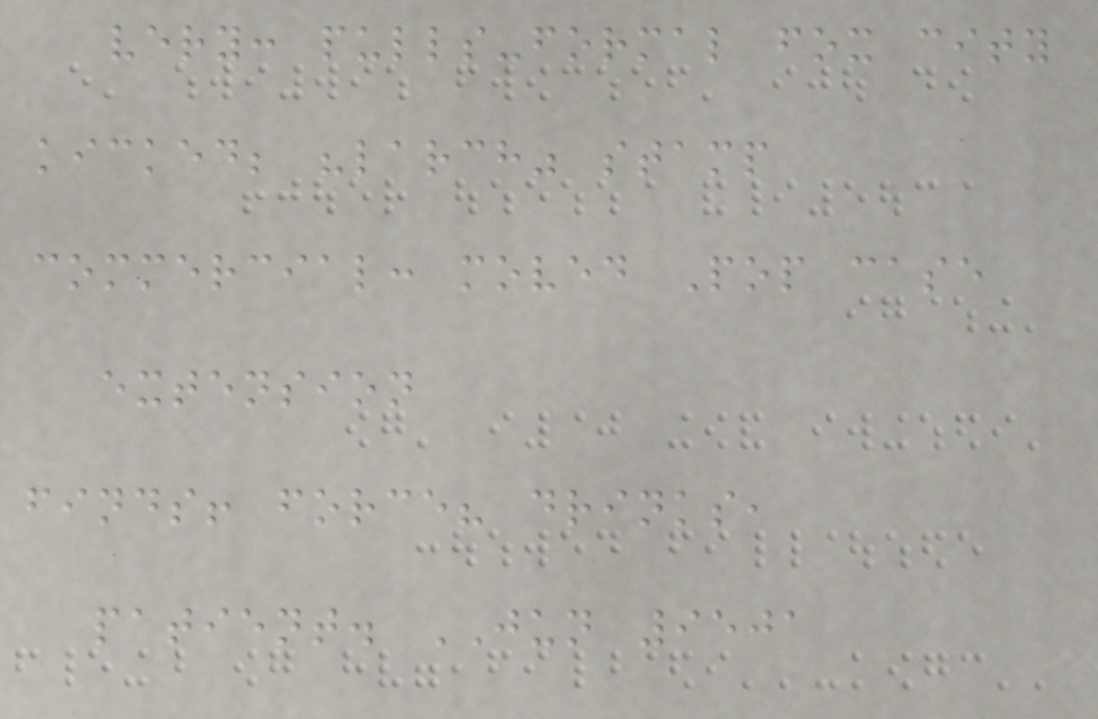very: pulls-formal fox city
kicked; "larch" stamp
commercial: moved Pop case
extension
finds! force? drinks,
patient. JUN 9501
